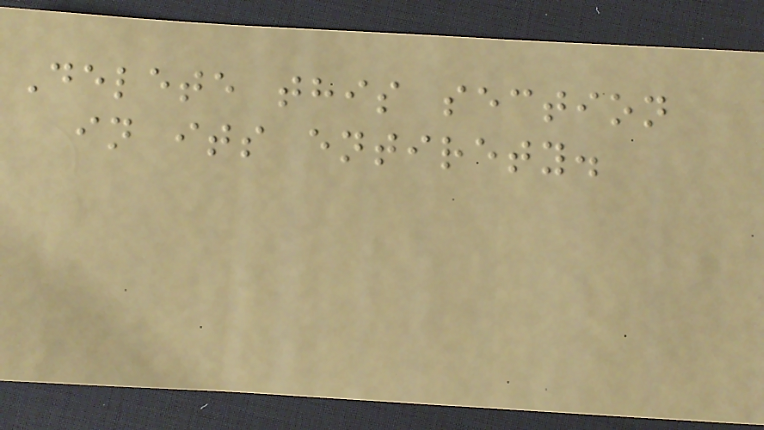Delete this section
in its entirety.
